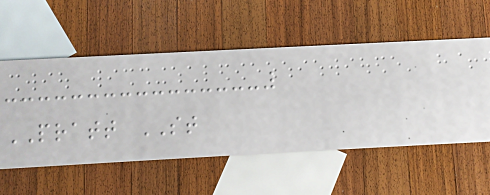PRATT ST
